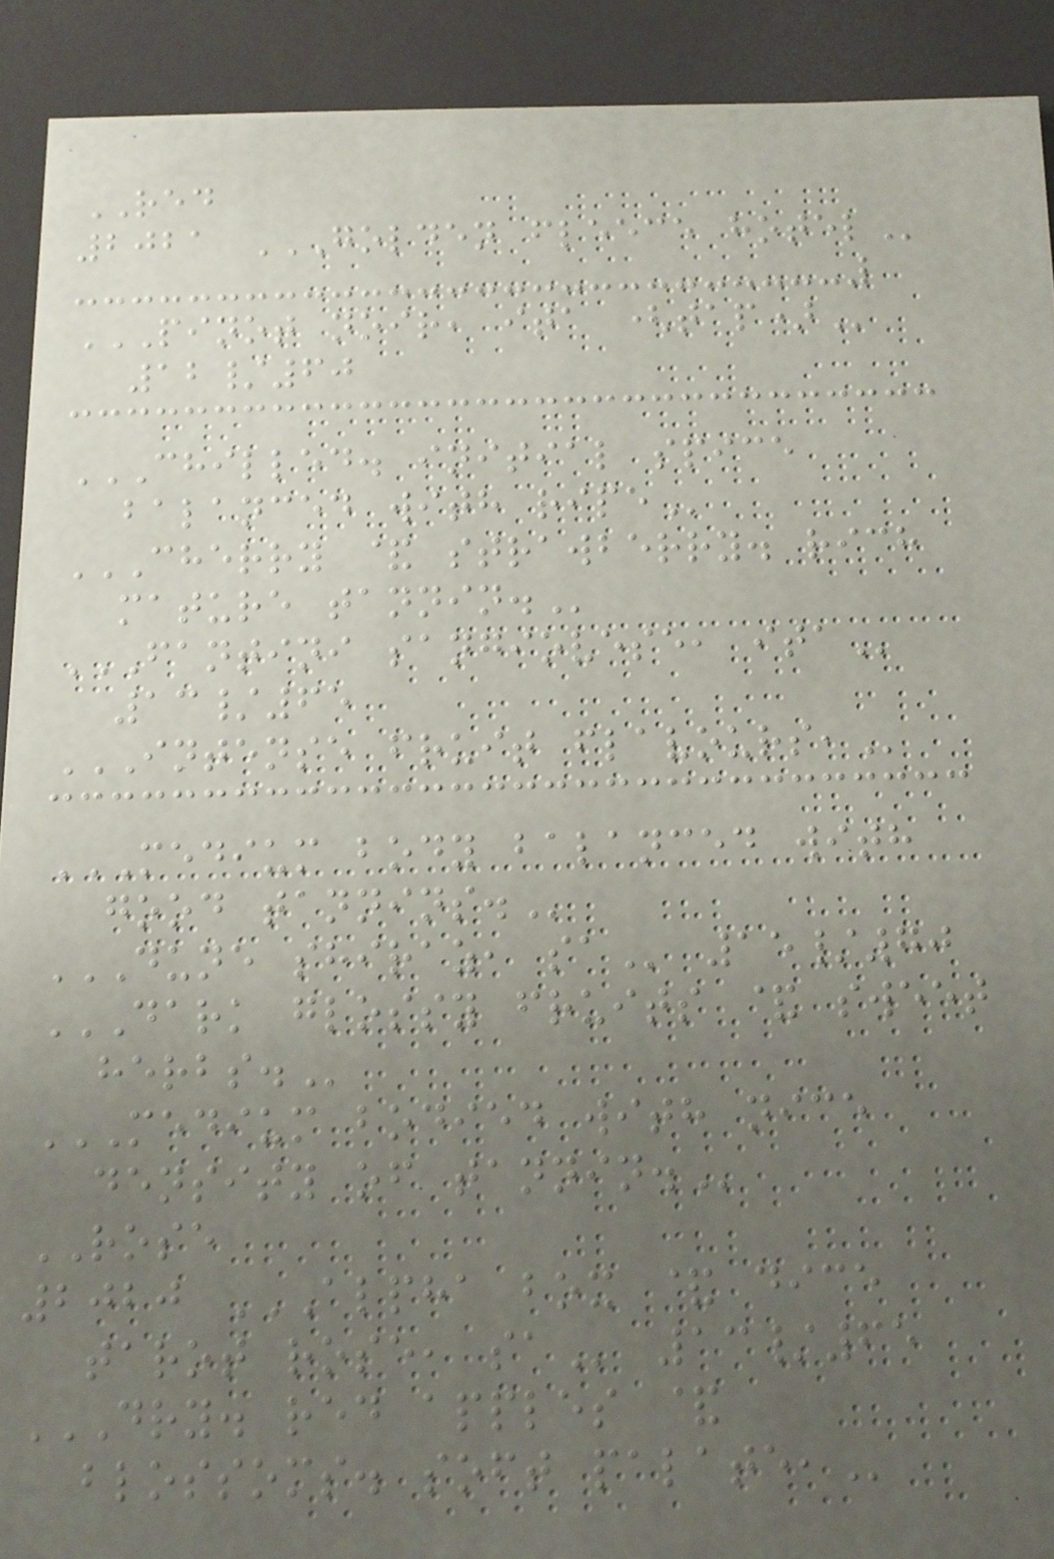RED
2021 GOLDEN FLEECE HOTEL
PINOT NOIR, ITA (TAP)
12/60
CHILLED. INITIAL SPICE
BALANCED WITH RIPE
CHERRY & STRAWBERRY. RICH
MATURE TANNIN.
FANTINI SANGIOVESE, ITA
13/65
INTENSE FRUIT FLAVOURS,
MEDIUM BODY BALANCED WITH
GOOD TANNINS.
DUNE SHIRAZ, SA 15/70
DARK GLOSSY FRUITS & SWEET
HERBS.
MEDIUM BODIED WITH NICE
DENSITY OF TANNIN.
ROSE
2020 ALPHA BOX & DICE
TAROT ROSE, SA 13/65
DRY. RED APPLES &
BLOSSOMS. SOFT PALATE,
